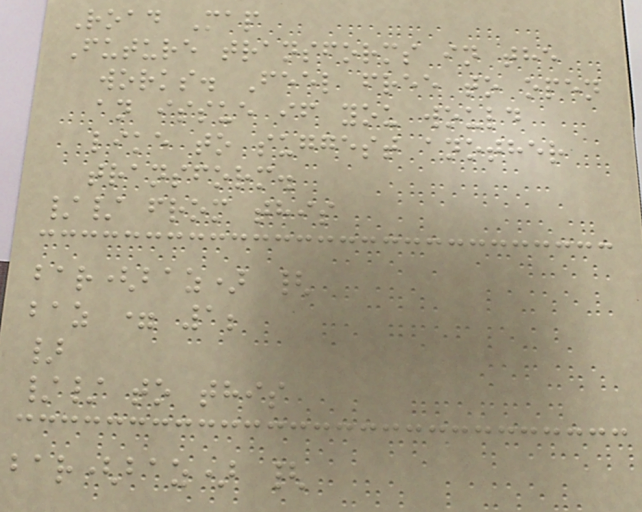Road Map
Future transforms in the
works. Feel free to open
an issue if you would
like to suggest another
transform.
// from this
bar(baz) {
baz = 1;
}
// to this
bar(baz) {
